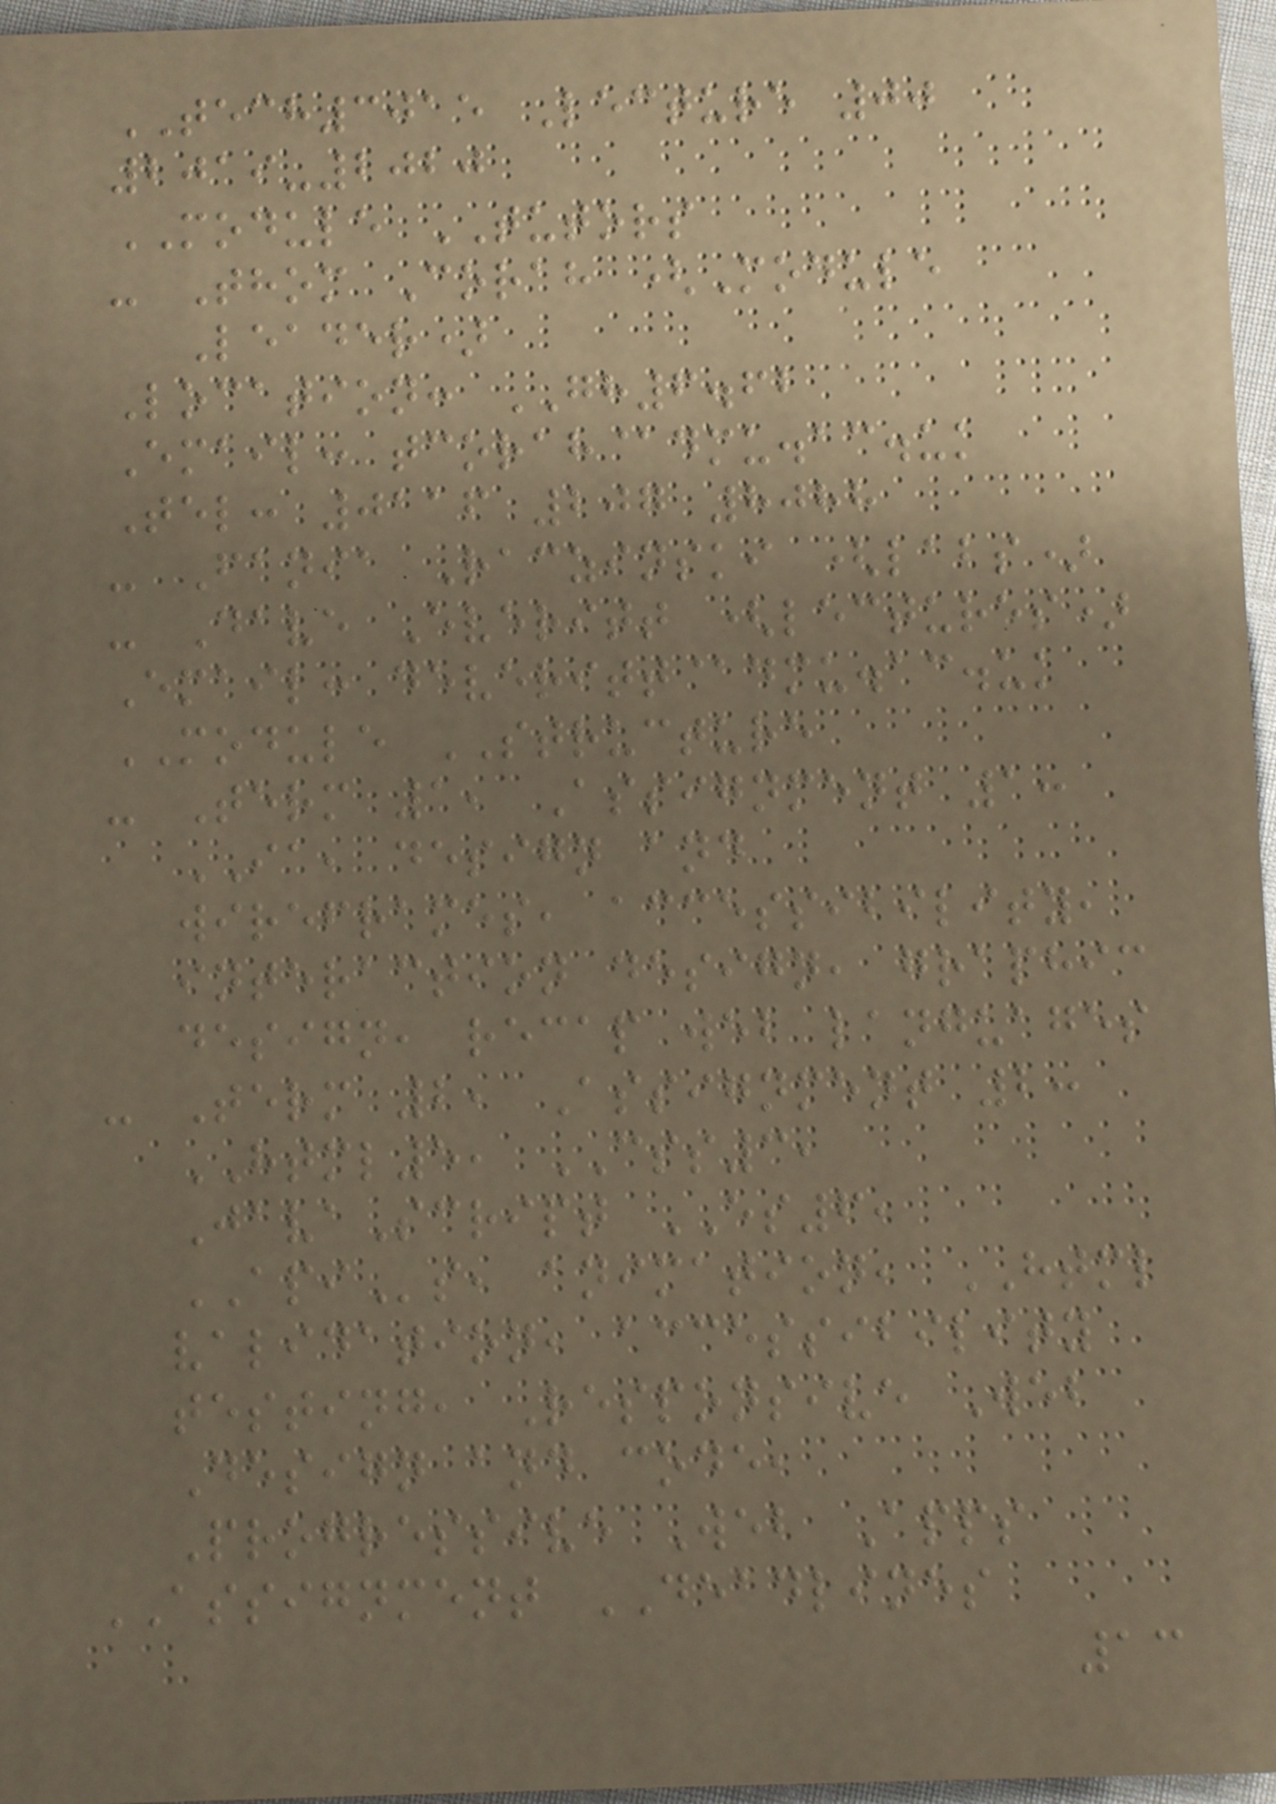TECH3015 Lecture 00
2019-2020
MODULE TUTORS
- Thom Corah (Module
Leader)
Location: GH6.62
Email: tcorah@dmu.ac.uk
Tel: 0116 207 8088
- Fania Raczinski (labs)
- Dave Everitt (lectures)
Email: deveritt@dmu.ac.uk
MODULE STRUCTURE
- Term 1, Assignment 1:
IA, design and
wireframes, accessibility,
interaction design, graphic
design, recap web languages
- Term 2, Assignment 2:
HTML5, CSS3,
JavaScript ES6,
APIs, animation, HTML
validation, accessibility
testing, Responsive Web
Design and code,
Progressive Web Apps
ASSIGNMENT DEADLINES
13
